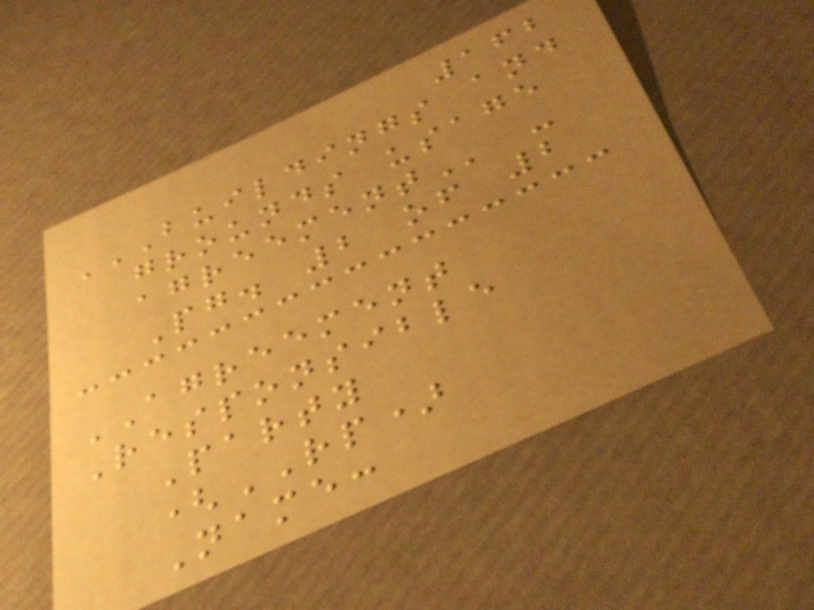162
BUILDINGS AND
GROUNDS USAGE
AGREEMENT -
Pg. 2 of 2
AGREEMENT
Responsible
Party
(RP)
Name:
